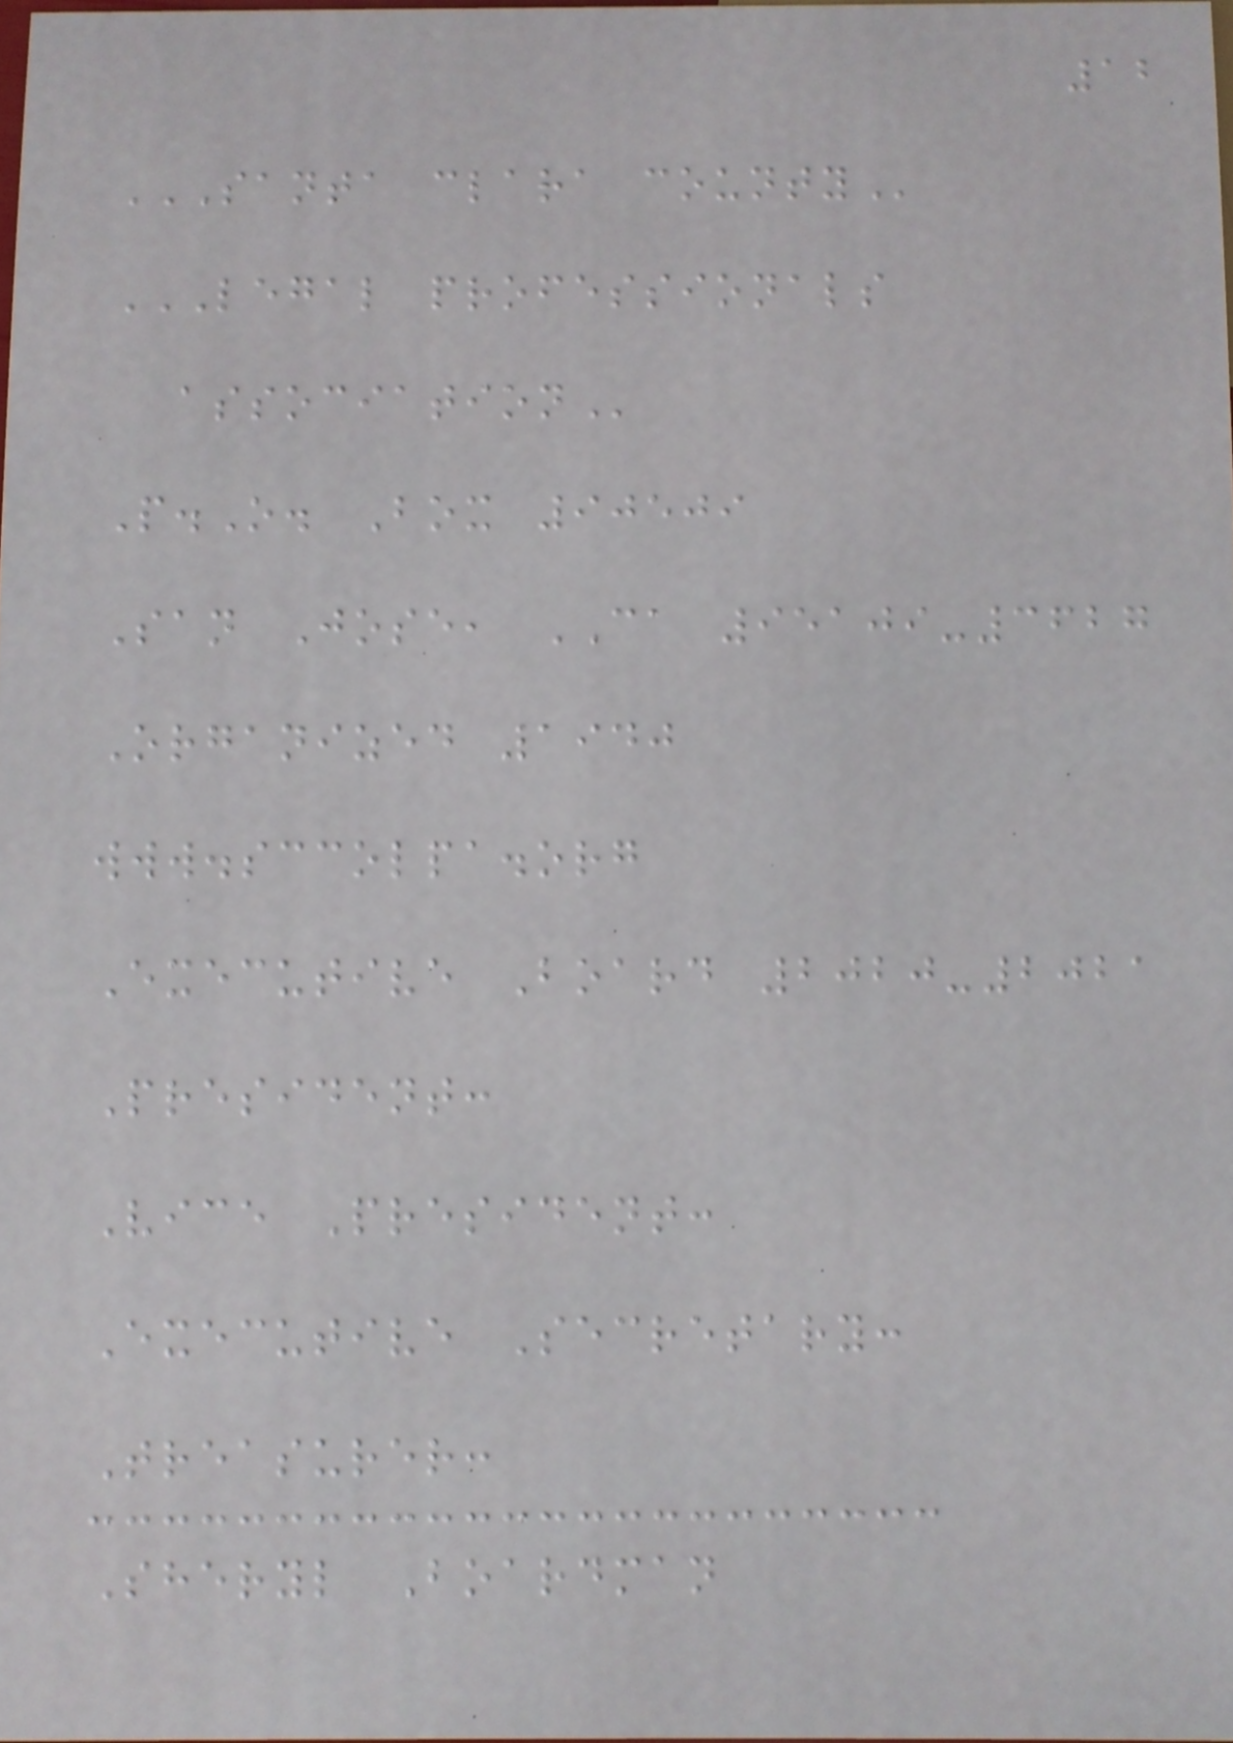12
SANTA CLARA COUNTY
LEGAL PROFESSIONALS
ASSOCIATION
P.O. Box 90509
San Jose, CA 95109-3627
Organized 1940
www.sccolpa.org
Executive Board 2020-2021
President:
Vice President:
Executive Secretary:
Treasurer:
Sheryl Boardman
